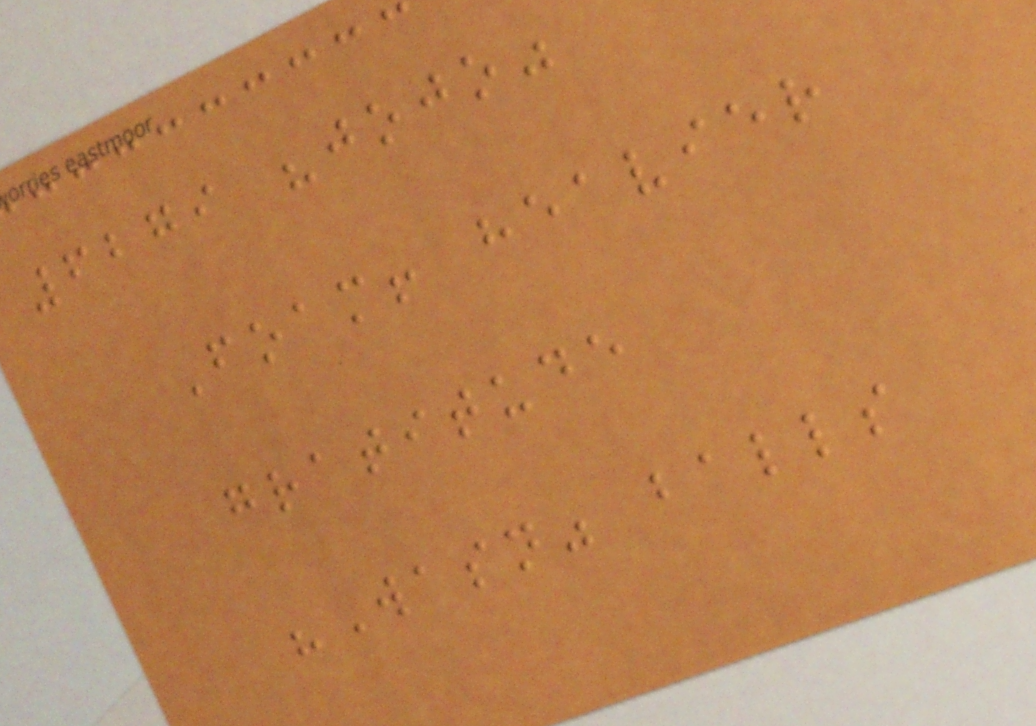6279 "jojo"
Foam! heavier
gratitude
"Wasn" balls
